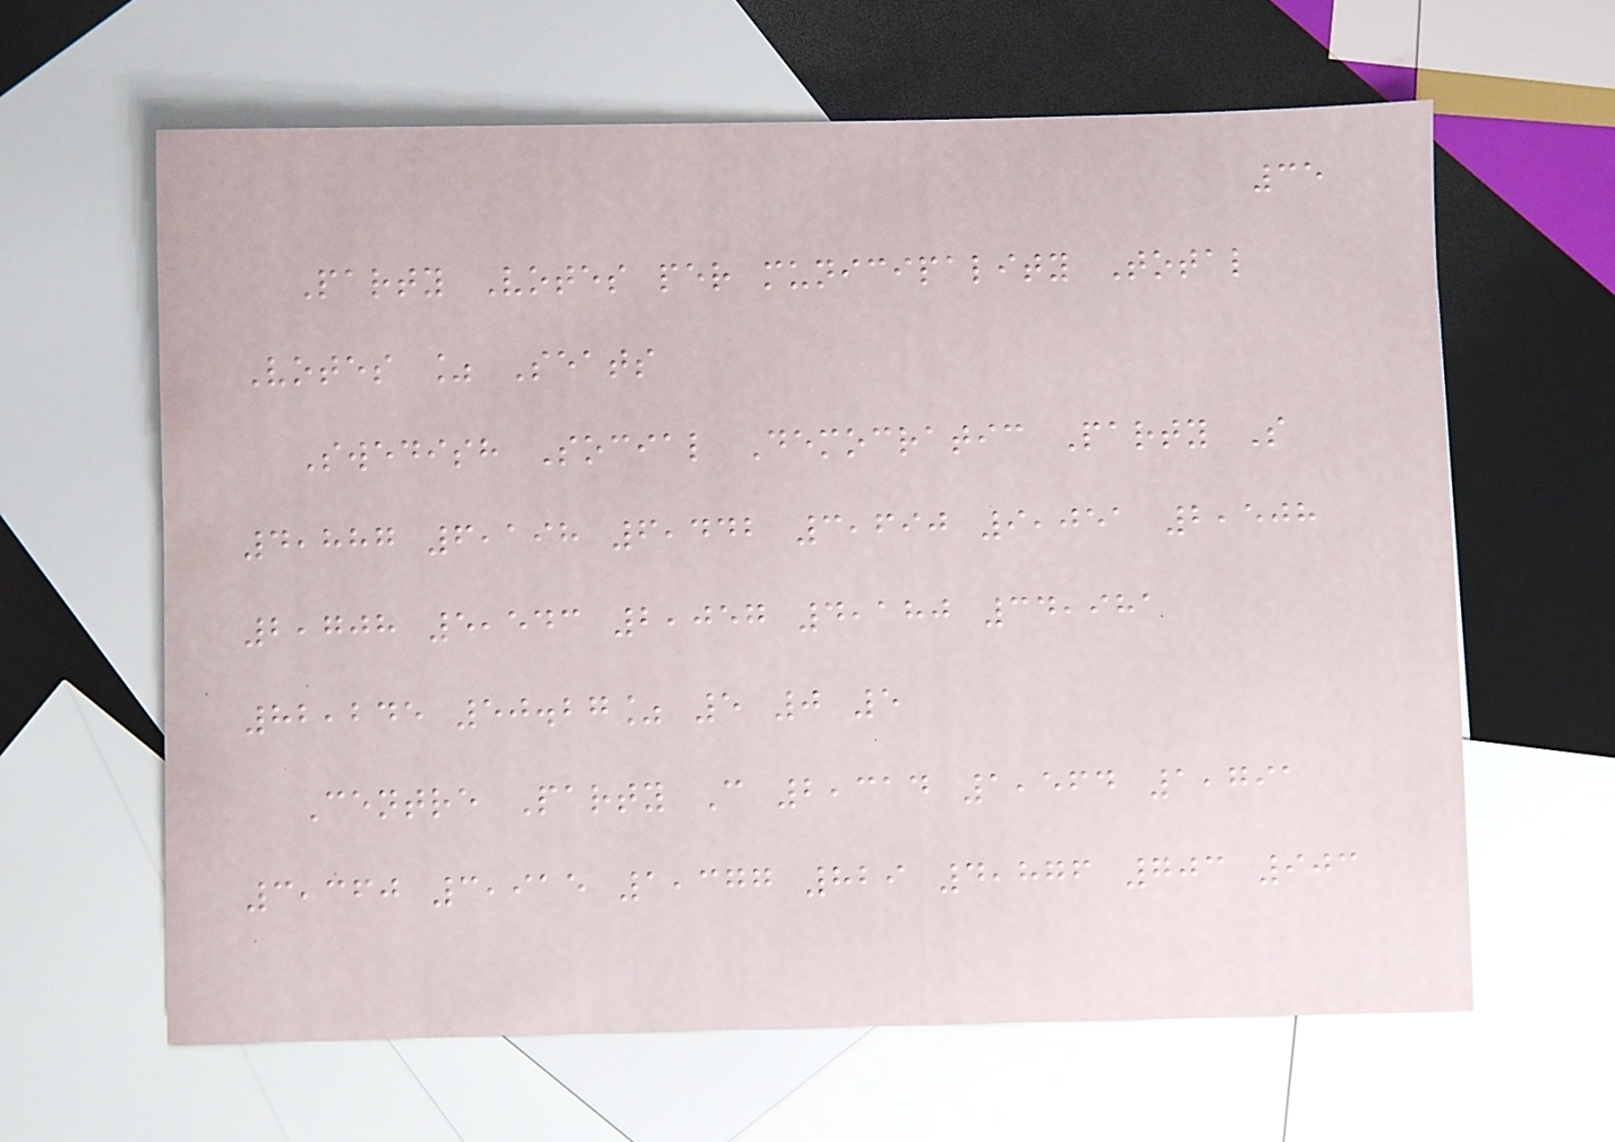35
Party Votes per municipality Total
Votes % Seats
Swedish Social Democratic Party S
4,887 6,198 6,442 3,690 9,051 2,508
2,708 5,543 2,057 4,180 34,981
82,245 50.27% 5 0 5
Centre Party C 2,314 1,564 1,791
3,360 3,915 1,377 829 4,876 703 903
